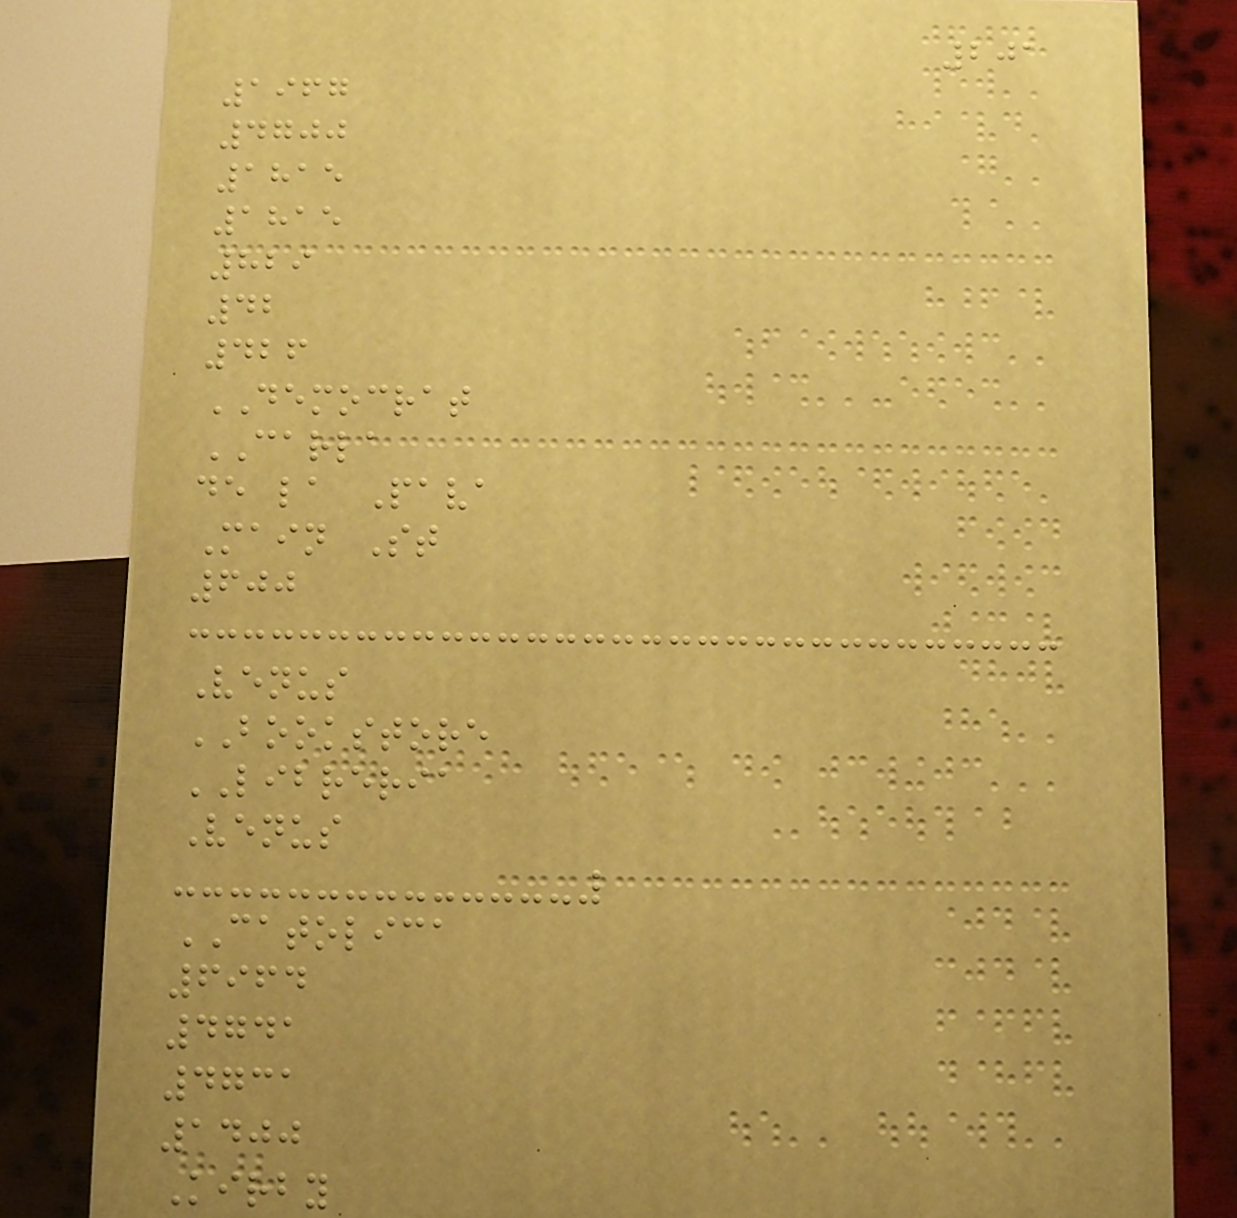201
1967
4700
1815
1815
829
42
426
DEMOCRAT
CARLA
de la Pava
Main St
600
Venus
BOOKSTORE
LIBRERIA
Venus
CATOLICA
6964
4741
4731
1400
Kirby
